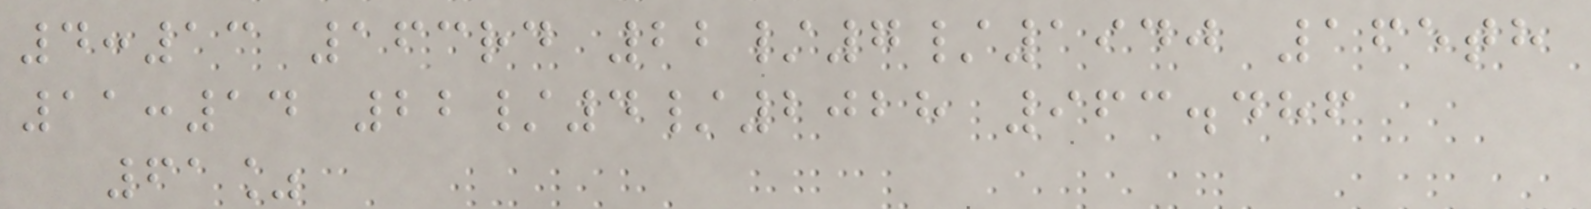4:13 163rd 22/7/1940 165th
11:14 22/4/2028 963.486
61%
